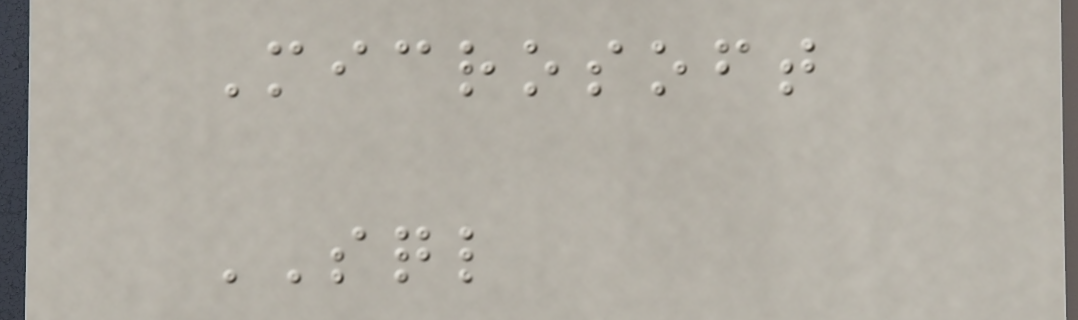Microsoft
SQL
